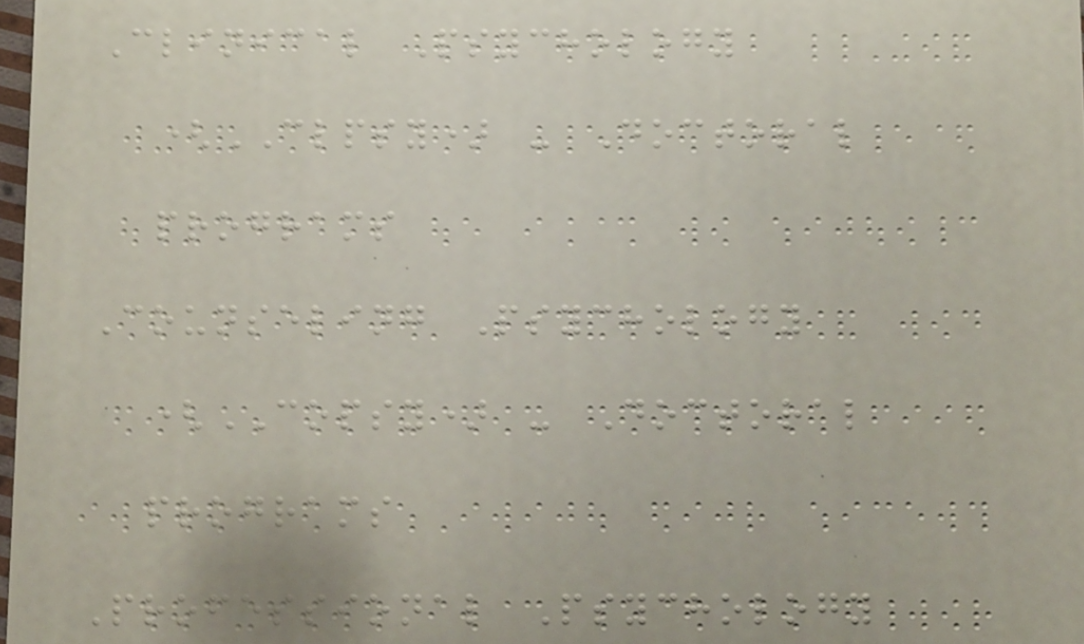Clinical Psychology
(CLPSY) - Doctoral
programs
Counseling Psychology
(COPSY) - Doctoral
programs
Professional Psychology
